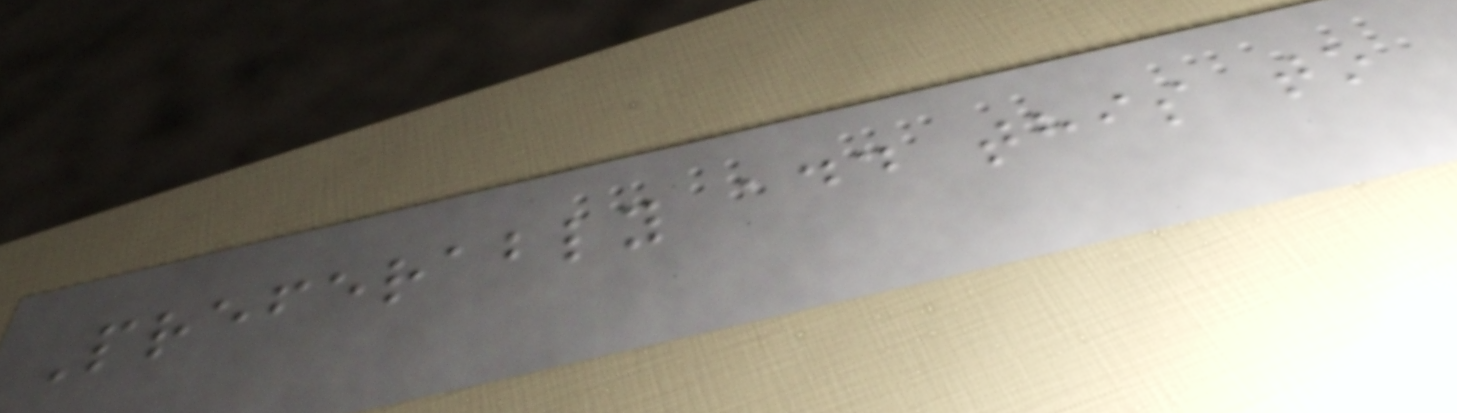Preferably add this to
